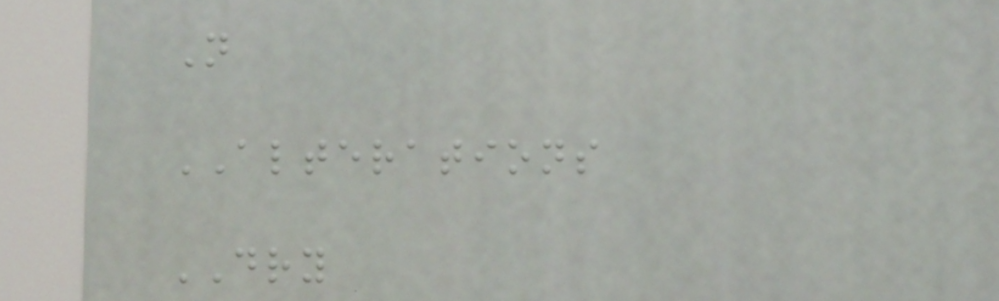N
ALTERATIONS
DRY
